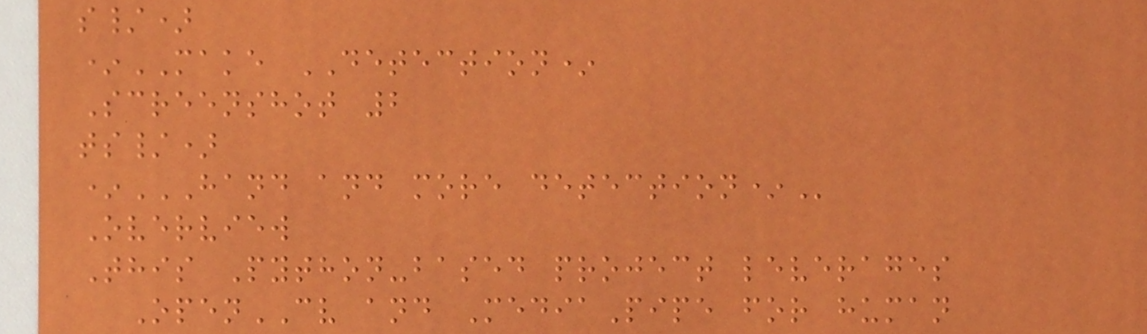s/)
*MAKE DETECTION*
Screenshot 2
ts/)
*HAND AND MORE DETECTION*
Overview
This Python-based project leverages
OpenCV and MediaPipe for human
